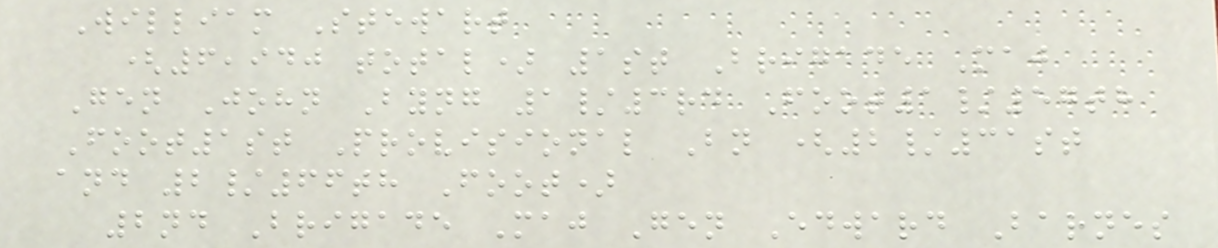William Stewart
(6,940 total) 1st Brigade Maj
Gen John Byng 1/3rd Foot1/57th
Foot1st Provisional Bn (2/31st
and 2/66th Foot)
2nd Brigade Maj Gen Edward Barnes
